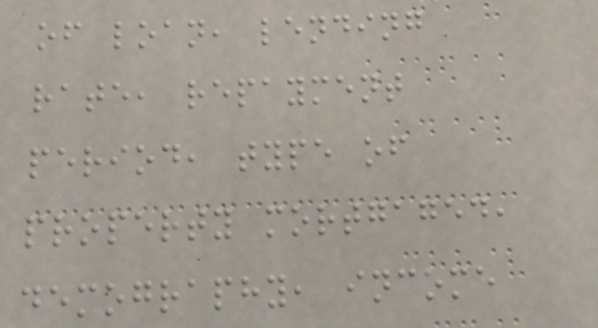of loan, lending
rate, repayment
period, type of
property mortgaged,
demography, income
